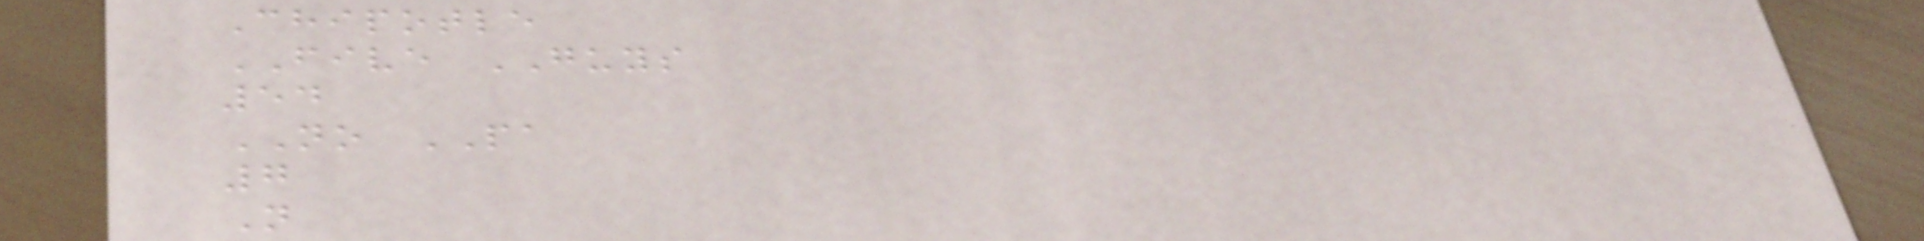Chipotle
FIVE GUYS
54
NO PA
7
N
